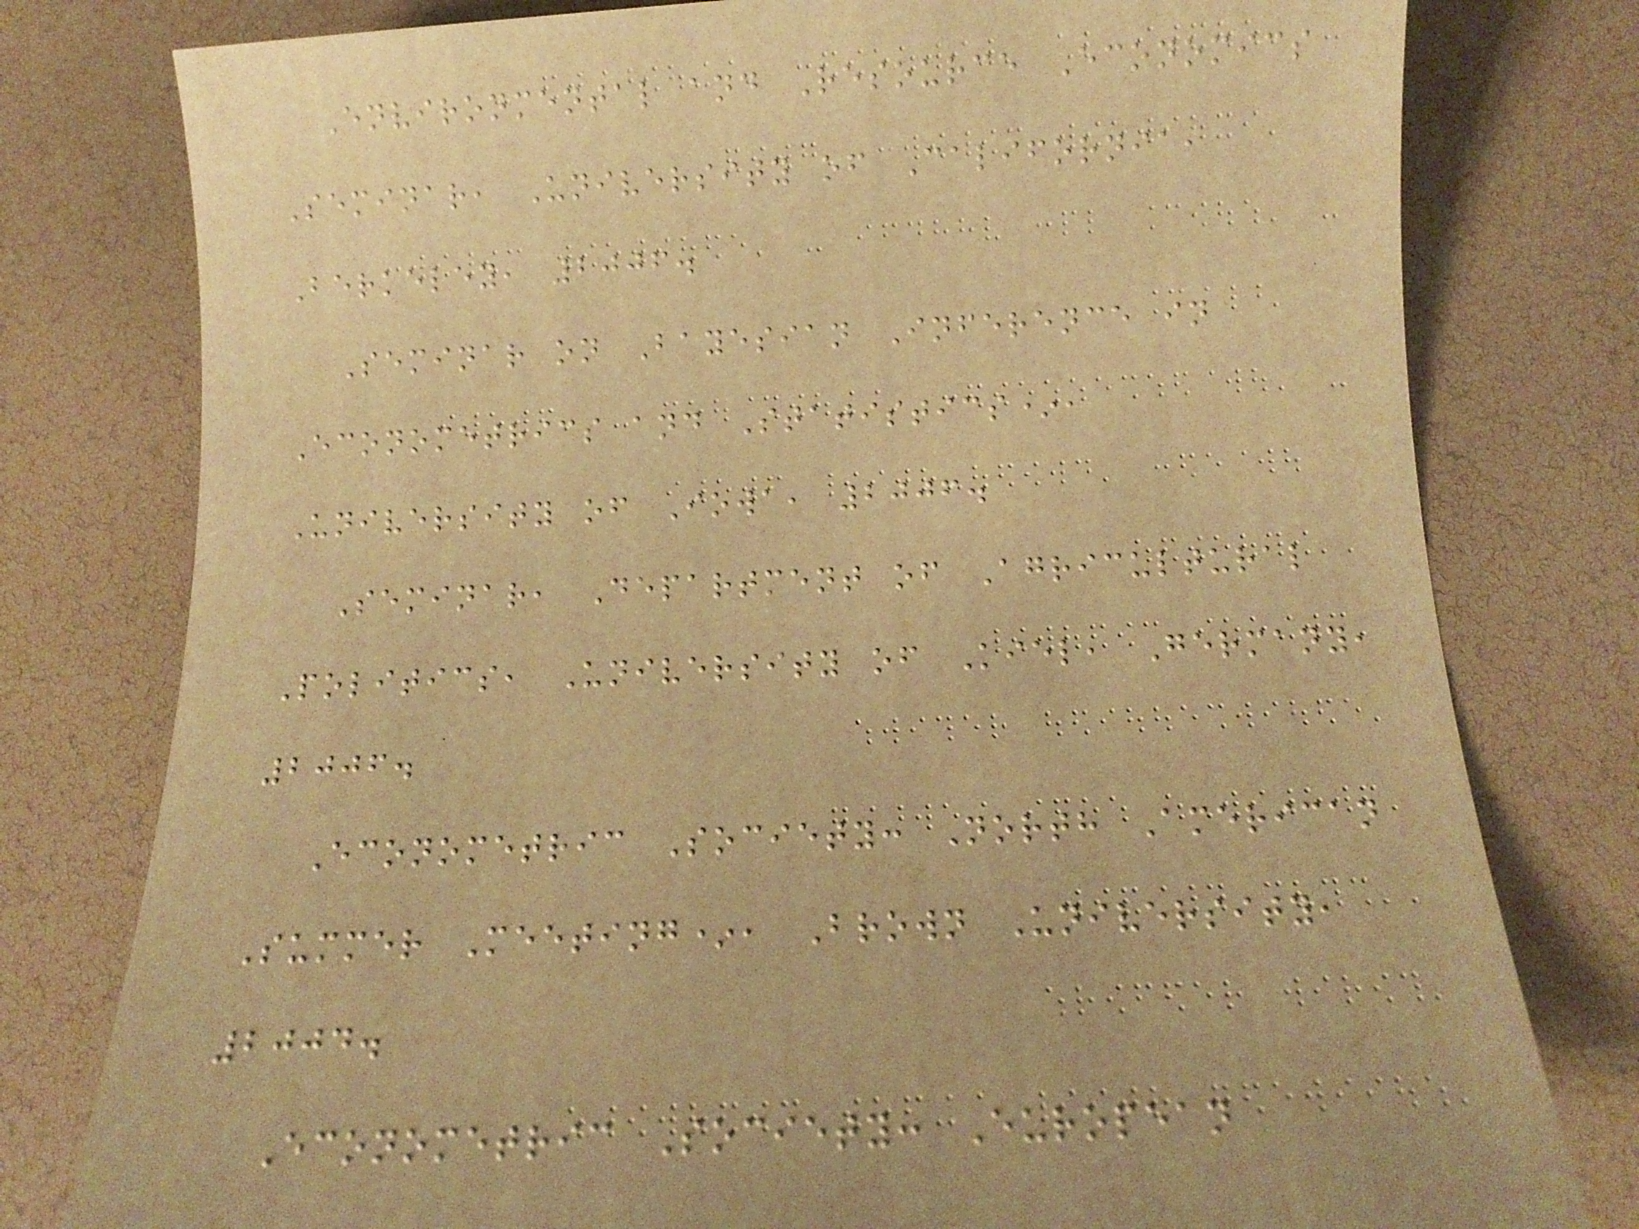Environmental and Resource Economics
Seminar, University of California,
Berkeley, 2006.
Seminar on Bayesian Inference in
Econometrics and Statistics*,
University of Iowa, 2006.
Seminar, Department of Agricultural
Politics, University of Kiel, Germany,
2006.
Econometric Society: North American
Summer Meeting*, Brown University,
2004.
Econometric Society: European
